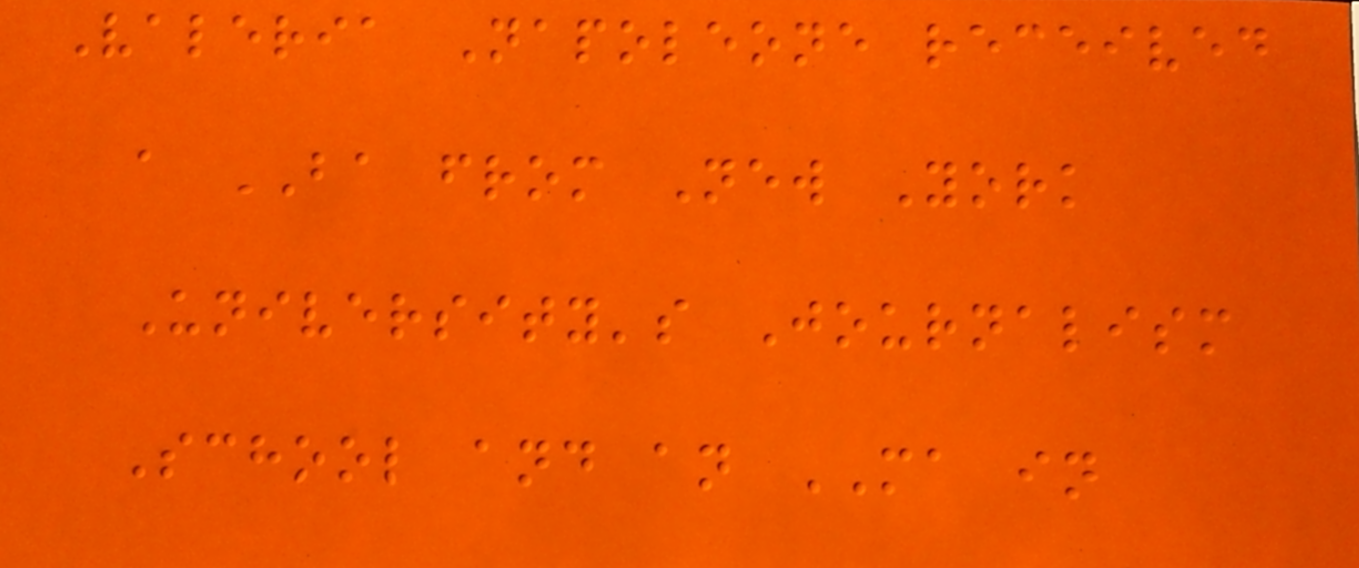Valeria Napoleone received
a BA from New York
University's Journalism
School and an MA in
